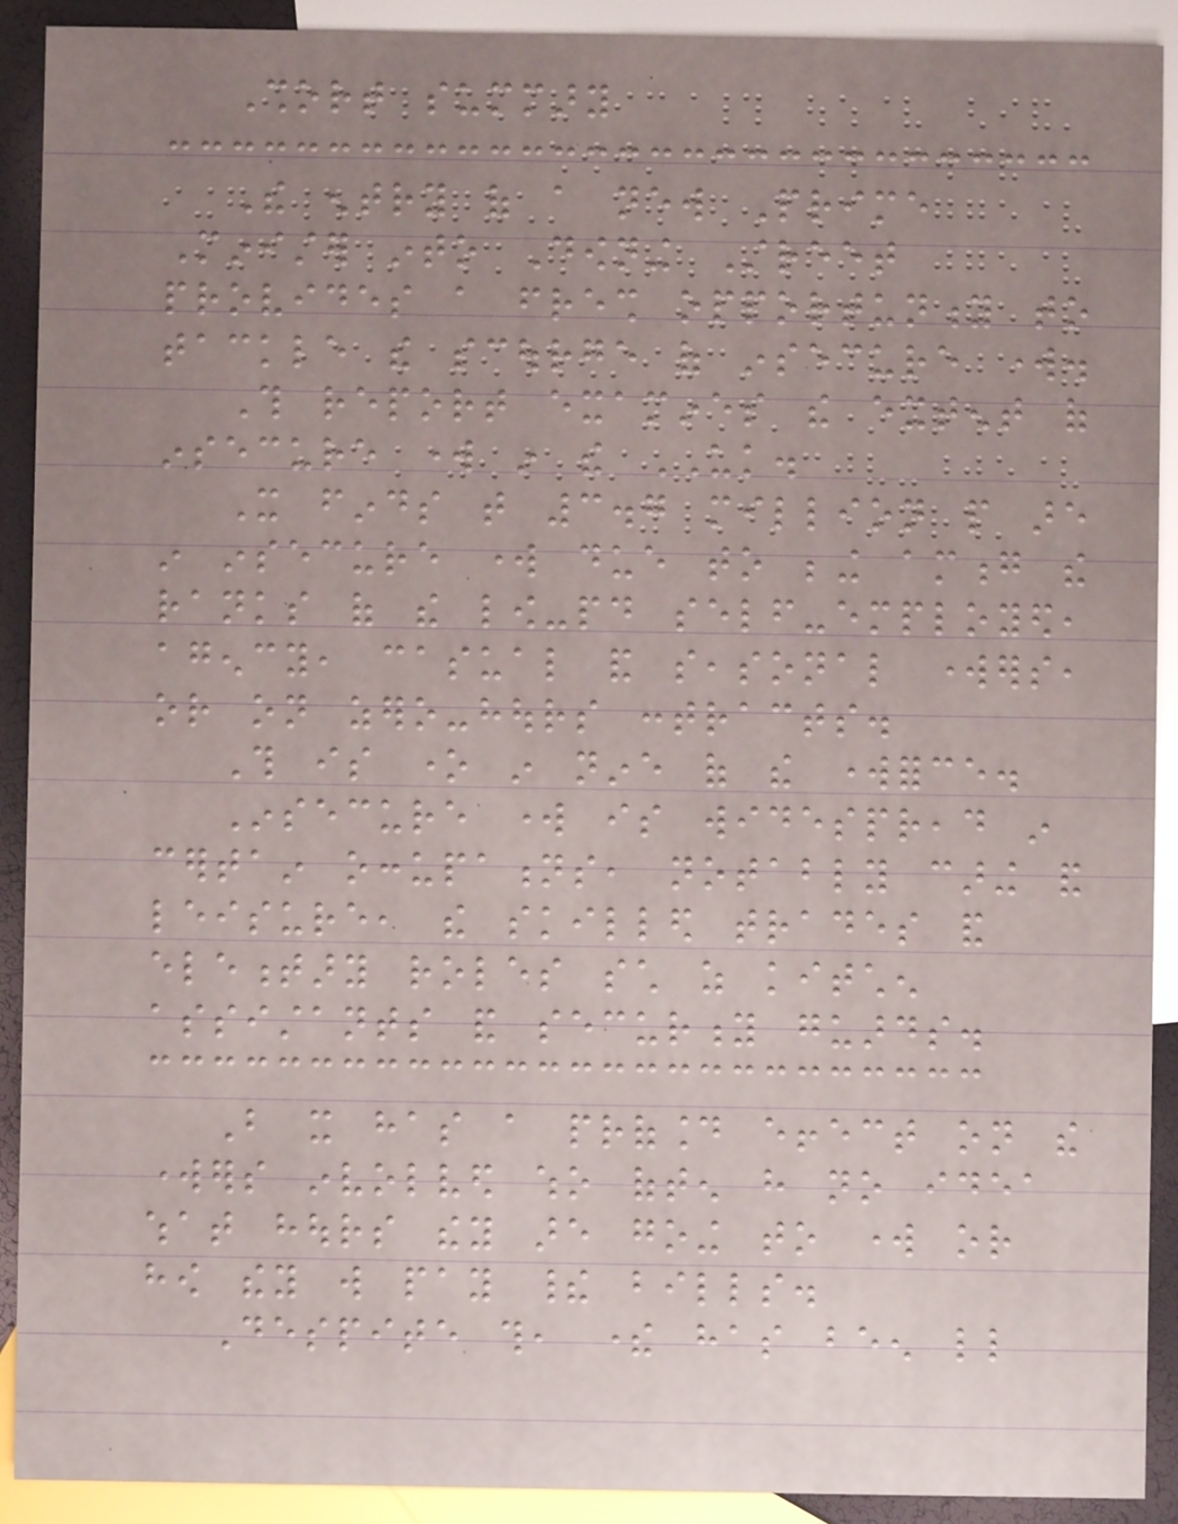Short summary
The entry of a new Prime
Minister into Downing Street
provides a fresh opportunity to
tackle the scourge of insecure work.
This report examines the extent of
insecure work in the UK.
It finds that 3.7 million people are
in insecure work due to being among the
ranks of the low-paid self-employed,
agency, casual and seasonal workers,
or on zero-hours contracts.
This is one in nine of the workforce.
Insecure work is widespread in
certain occupations, notably caring and
leisure, the skilled trades and
elementary roles such as kitchen
assistants and security guards.
But it has a profound effect on the
workers involved who often have no idea
what hours they are going to work or
how they will pay their bills.
Despite this, there has been little
